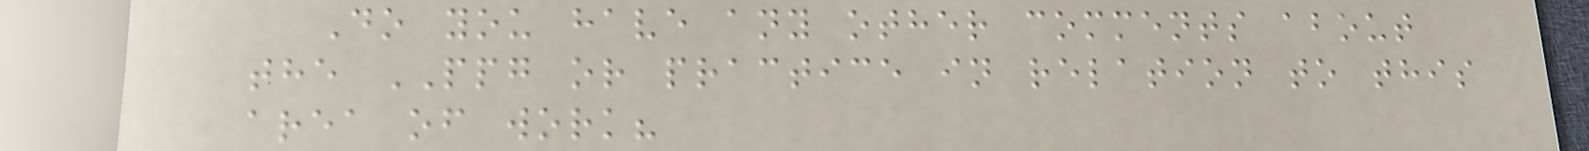Do you have any other comments about
the PPG or practice in relation to this
area of work?
